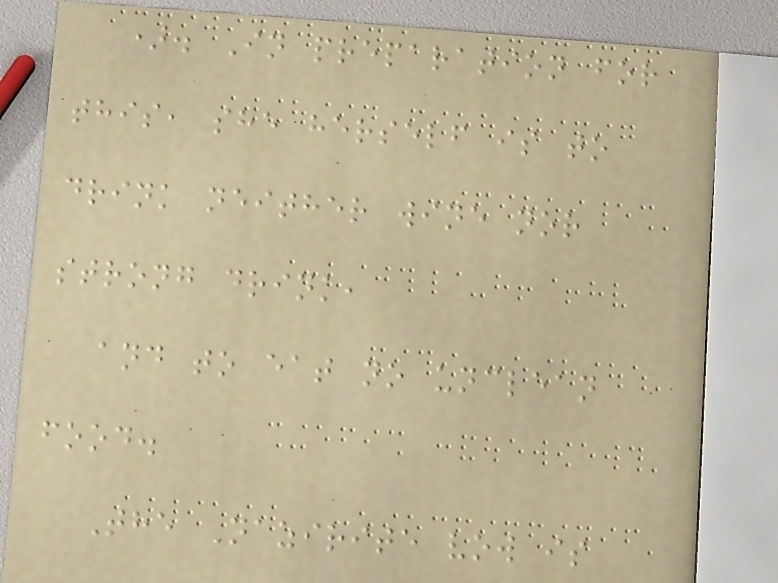). In preparation for
this, she herself is to
drink neither wine nor
strong drink,
and to eat no unclean
food.
The Nazirite vow is
